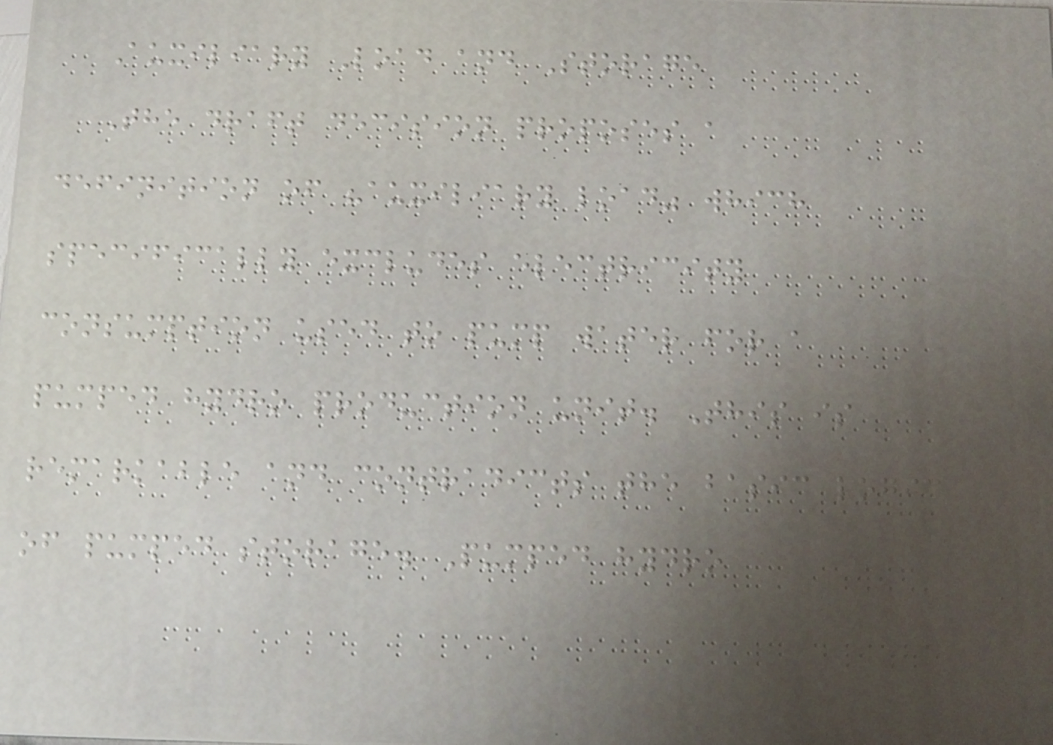Auxiliary Load and Storage
The draft decision proposes a
definition of "auxiliary load" which
specifically excludes electricity
consumption used to pump water for a
pumped hydro production unit. This is
remarkable and contradicts the basic logic
of pumped storage. Pumped hydro
